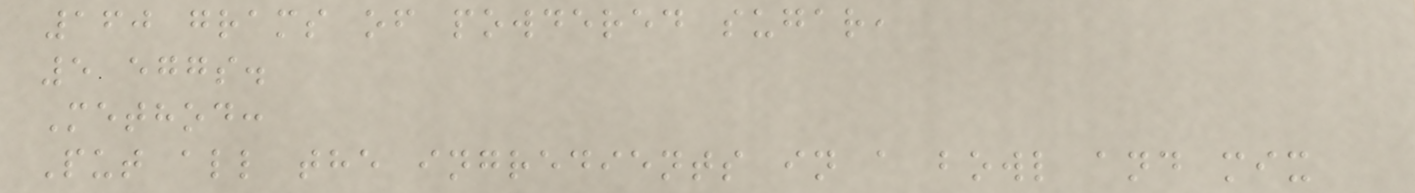160 grams of powdered sugar,
5 eggs.
Method:
Put all the ingredients in a bowl and mix
